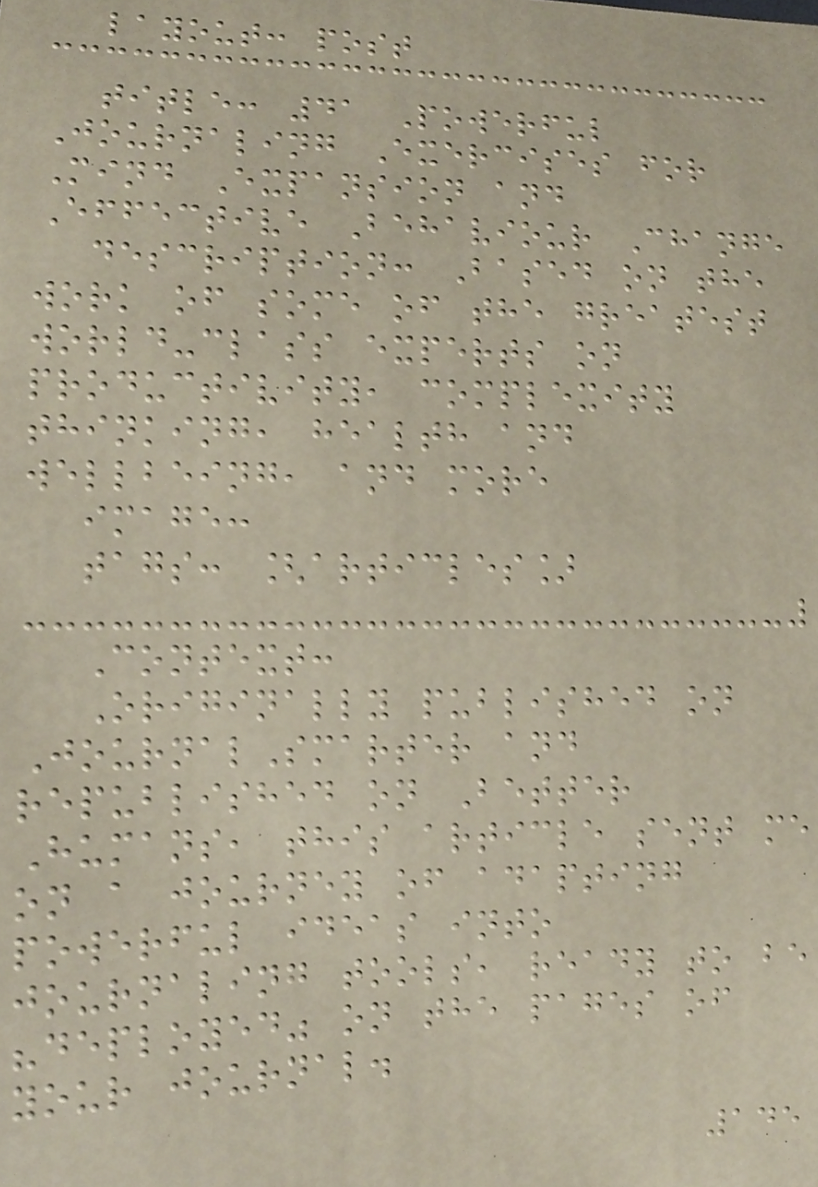layout: post
title: 41 Powerful
Journaling Exercises for
Mind Expansion and
Effective Behaviour Change
description: Based on the
work of some of the greatest
world-class experts on
productivity, complexity
thinking, health and
wellbeing, and more
image:
tags: [articles]
Context:
Originally published on
JournalSmarter and
republished on Better
Humans, this article sent me
on a journey of adapting
powerful ideas into
journaling tools, ready to be
"deployed" on the pages of
your journal.
145
